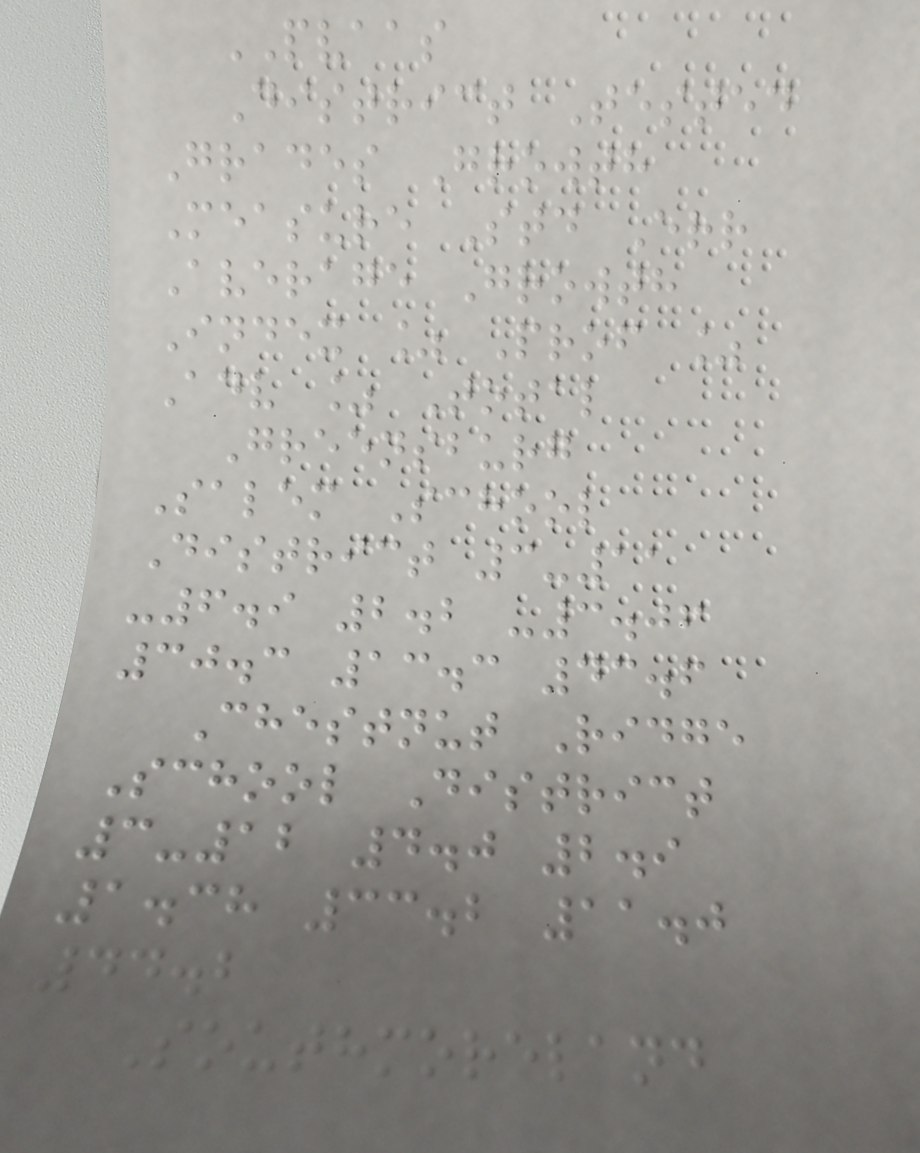PVAAS
District Tested
Grades Growth
Measure Std Err
Average Growth
Index % Prof %
Adv % Total
Greensburg
Salem School
District 3-11
-6.9 2.2 -3.06
30.3 13.3 43.6
Chestnut Ridge
School District
3-12 4.0 2.9
1.38 33.2 11.0
44.2
Southmoreland
